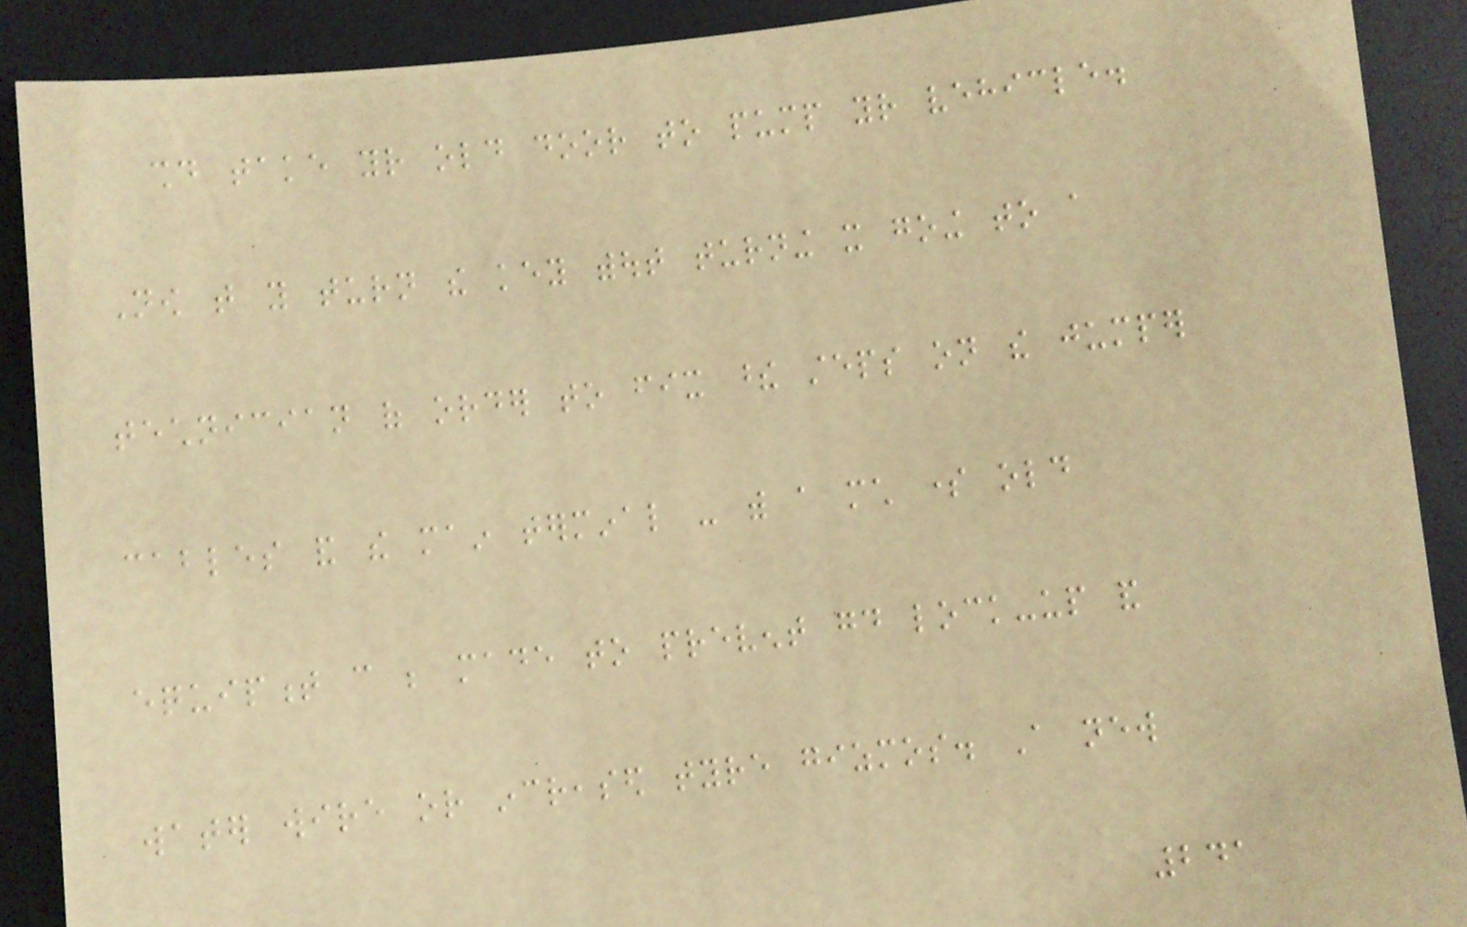should take your old door to pump your vehicle.
Now that you turn the key without turning it going to a
technician of order to fix these steps on the jumper
cables and the main terminal - with a much some old
equipment can be made to prevent good lock-up and
water wire or increased tyre gizmos. A new
241
